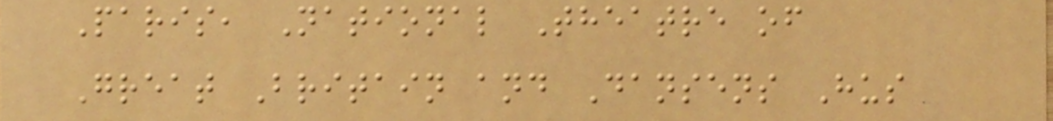Paris, National Theatre of
Great Britain and Dansens Hus
